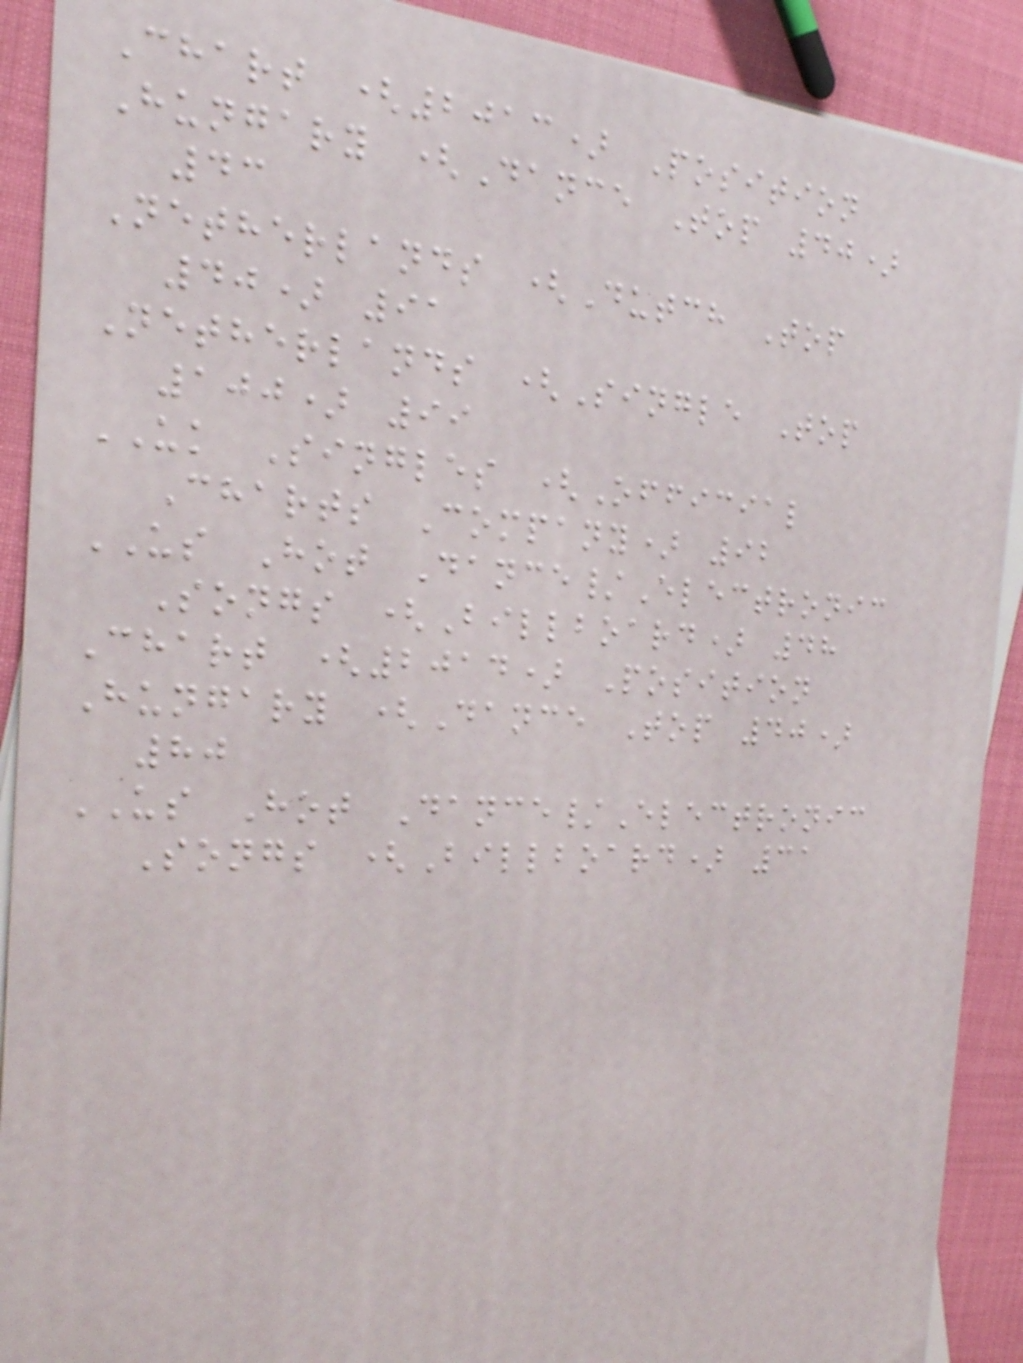Chart (2013) Position
Hungary (Dance Top 40)
43
Netherlands (Dutch Top
40) 91
Netherlands (Single Top
100) 99
UK Singles (Official
Charts Company) 92
US Hot Dance/Electronic
Songs (Billboard) 48
Chart (2014) Position
Hungary (Dance Top 40)
80
US Hot Dance/Electronic
Songs (Billboard) 31
